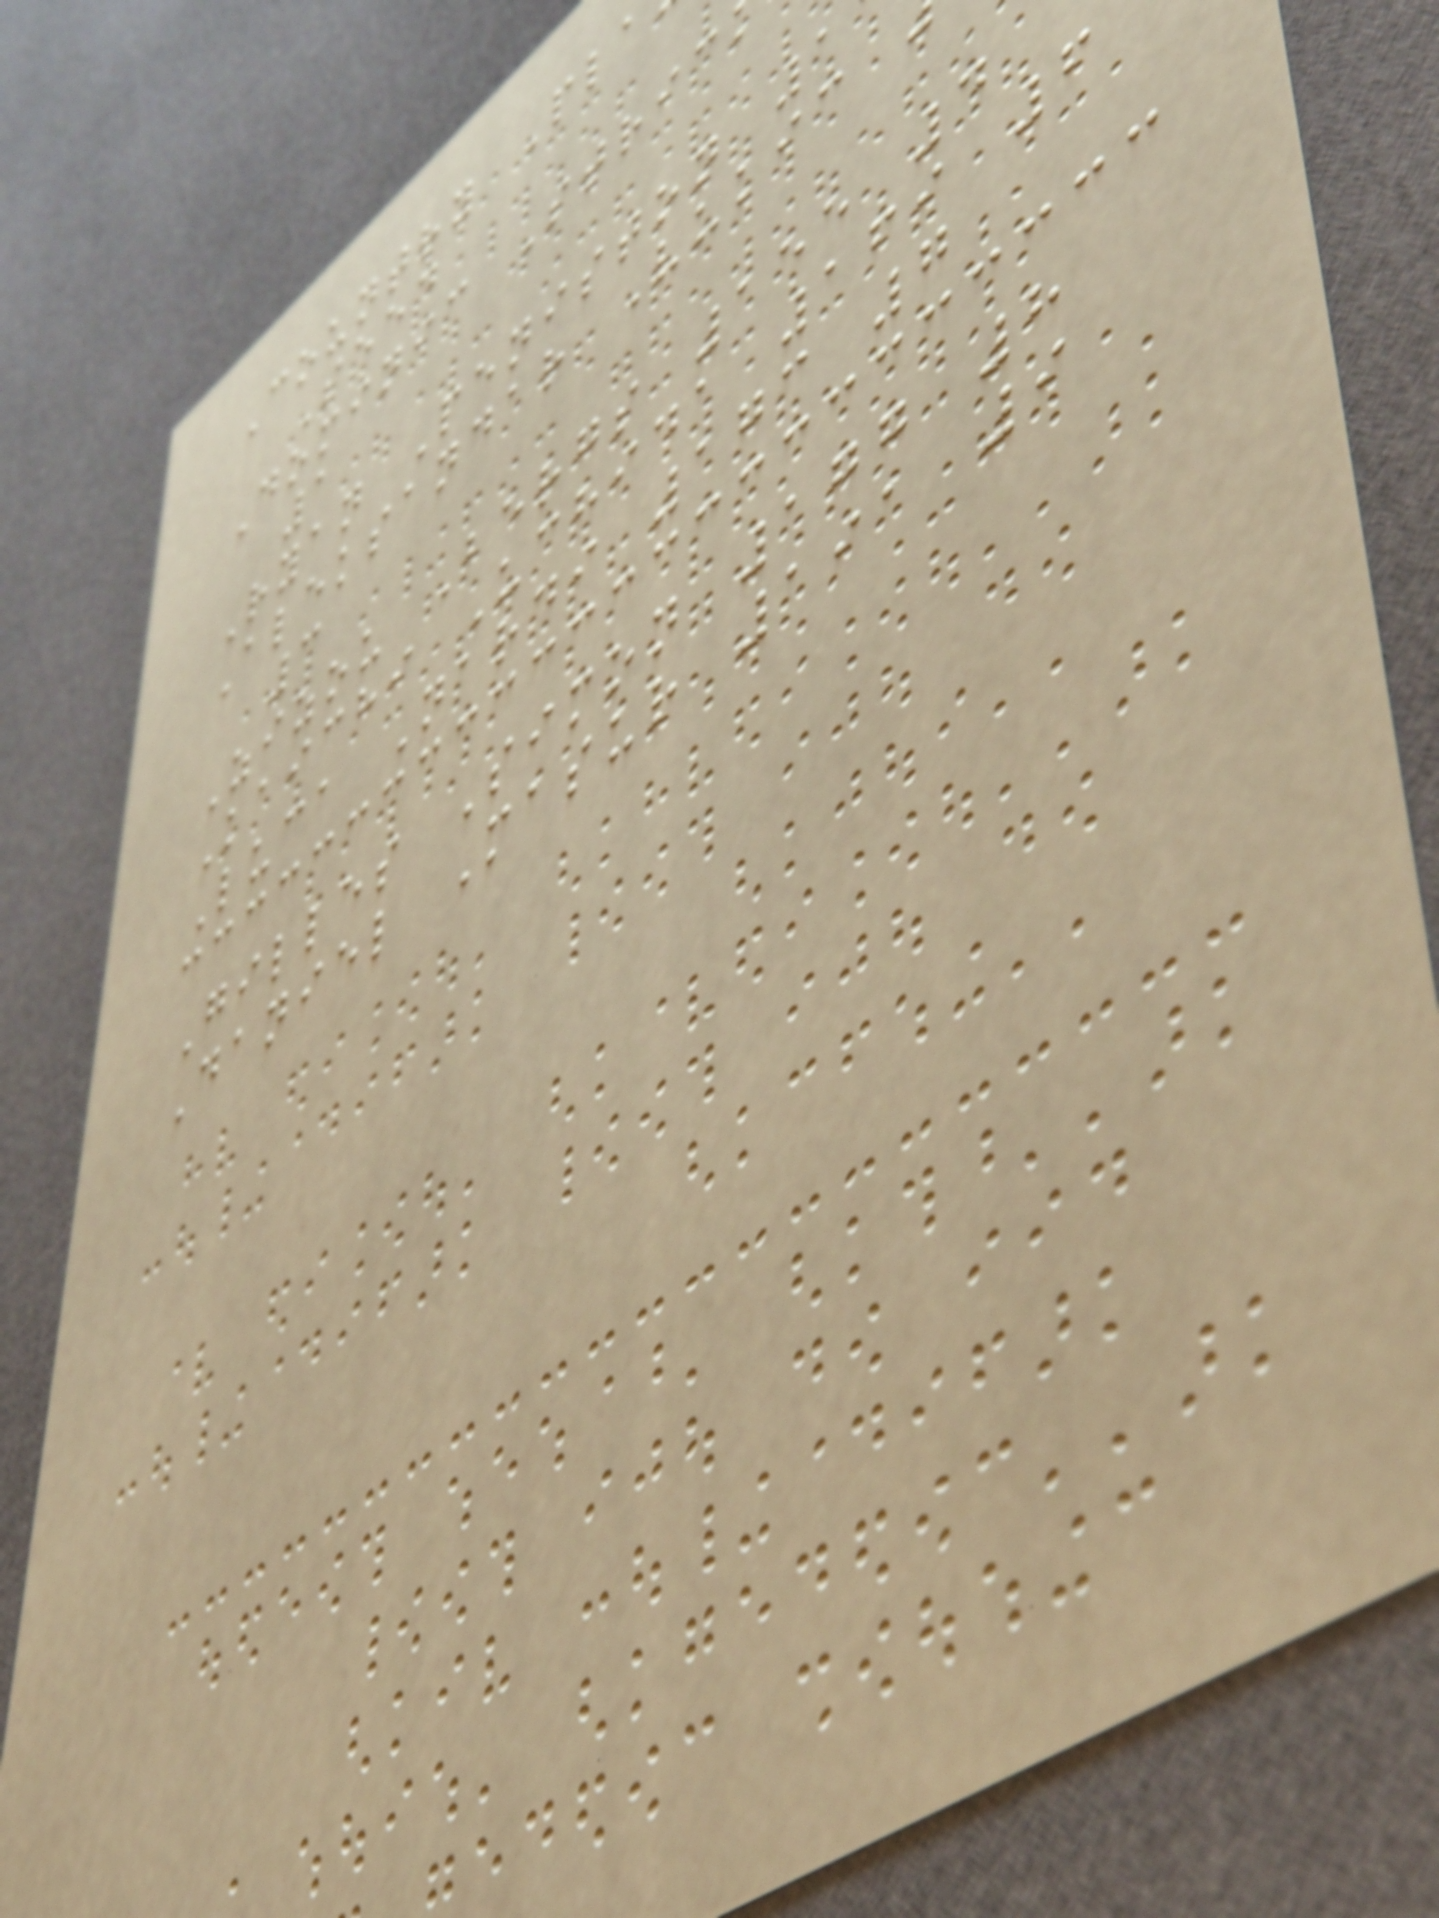Country Pla
Seed
Dominic Stric
1
Ryan Peniston 1
Aleksandar Vukic
3
Zizou Bergs 155 4
Kaichi Uchida 169 6
Luca Nardi 173 7
Gilles Simon 177 8
Daniel Masur 191 9
